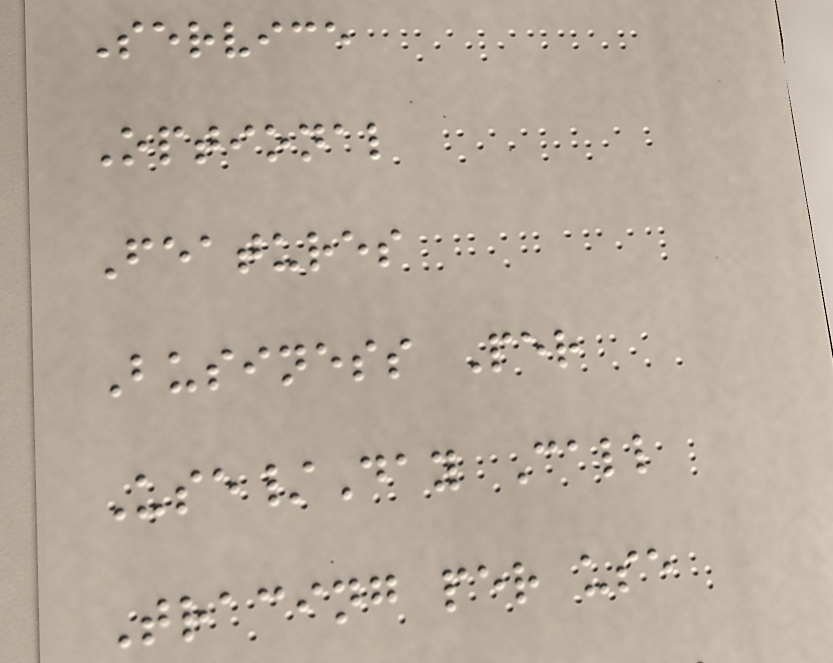Service
Optional
Features
Business Per
Use/Day Call
Tracing per use
